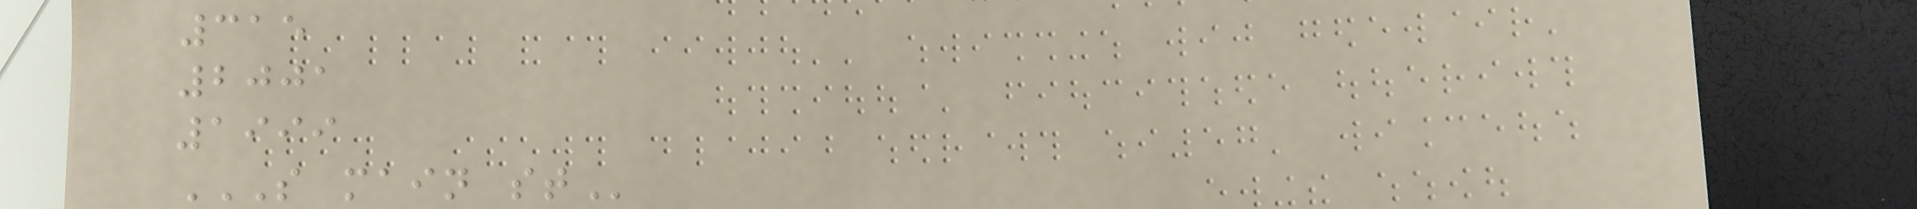315
2001
1999
S MAIN ST
